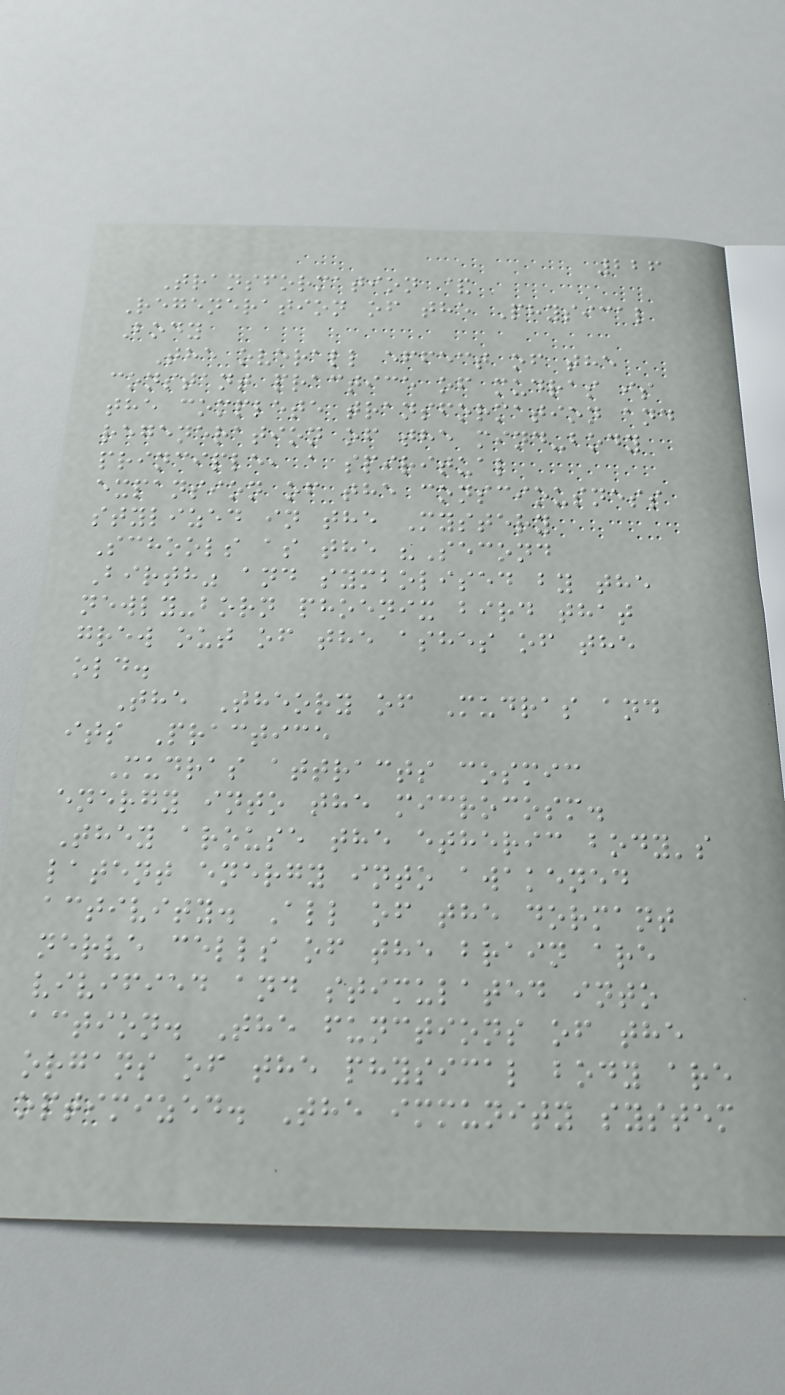226
Transformation &
Regeneration of the Physical
Body
The overall effect of the
constant practice of mudras is
the complete transformation and
regeneration of the mind-body
principle, a spiritual
expansion of the consciousness
stylized in the Mystery
Schools as the "Second
Birth" and symbolised by the
newly-born phoenix bird that
grew out of the ashes of the
old.
The Theory of Mudras and
its Practice
Mudras attracts cosmic
energy into the microcosm.
They arouse the etheric body's
latent energy into awakened
activity. All of the dormant
nerve cells of the brain are
vivified and stimulated into
action. The functions of the
organs of the physical body are
optimized. The immunity system
